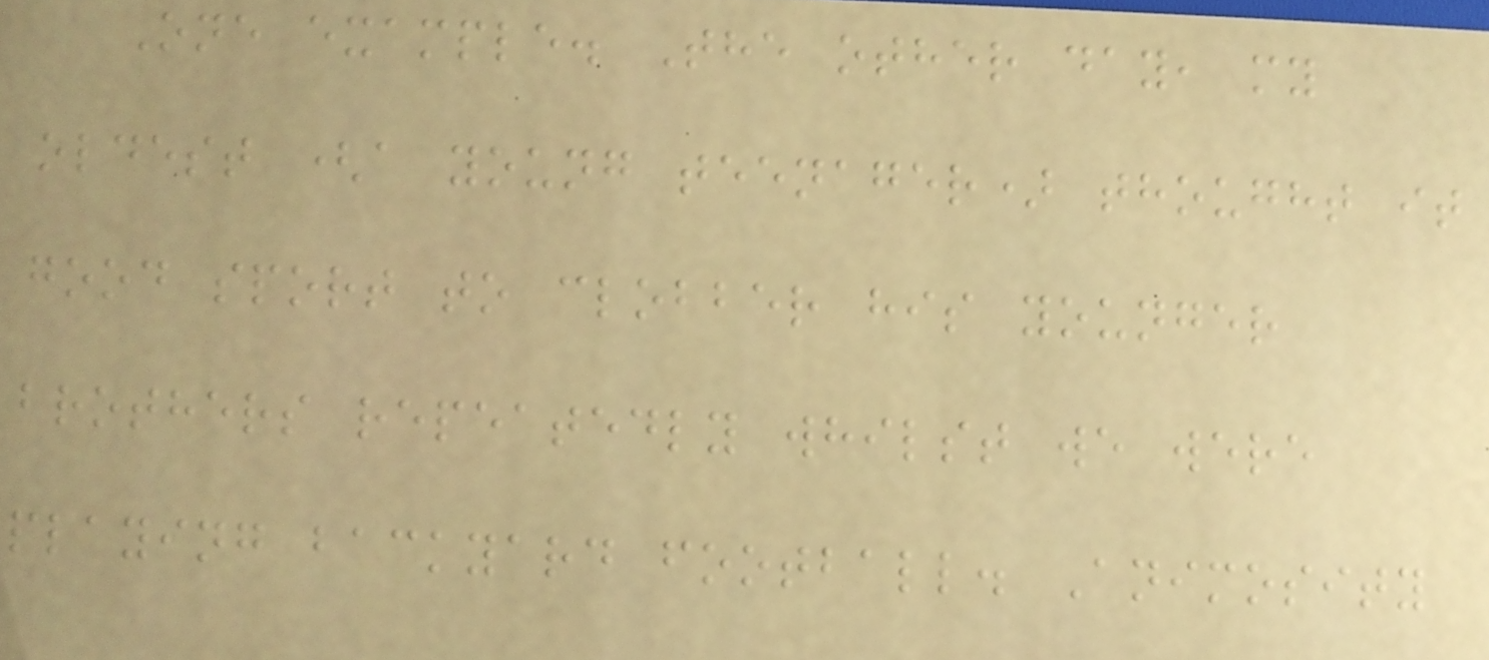One example. The other day, my
oldest (a young teenager) thought it
good sport to clobber his younger
brothers repeatedly whilst we were
playing backyard football. Animosity
